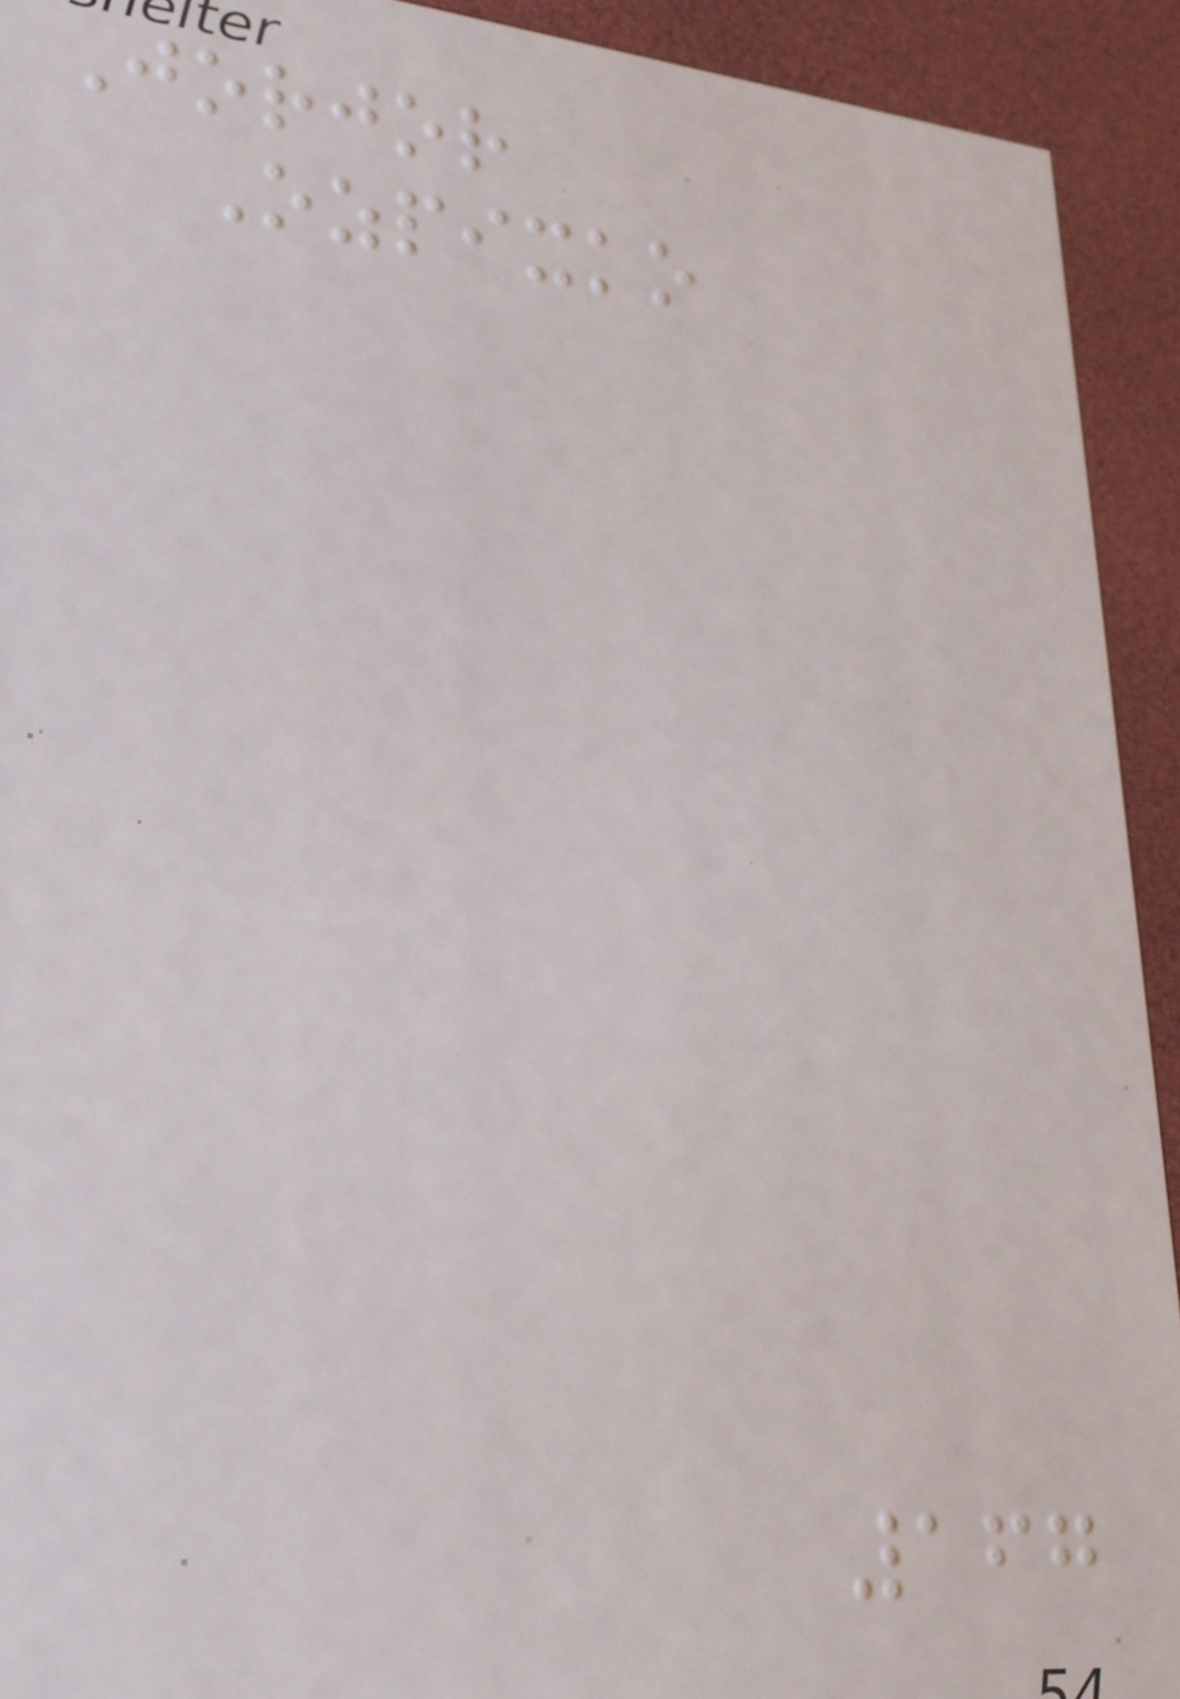Jorjor
Ozpixko
167
